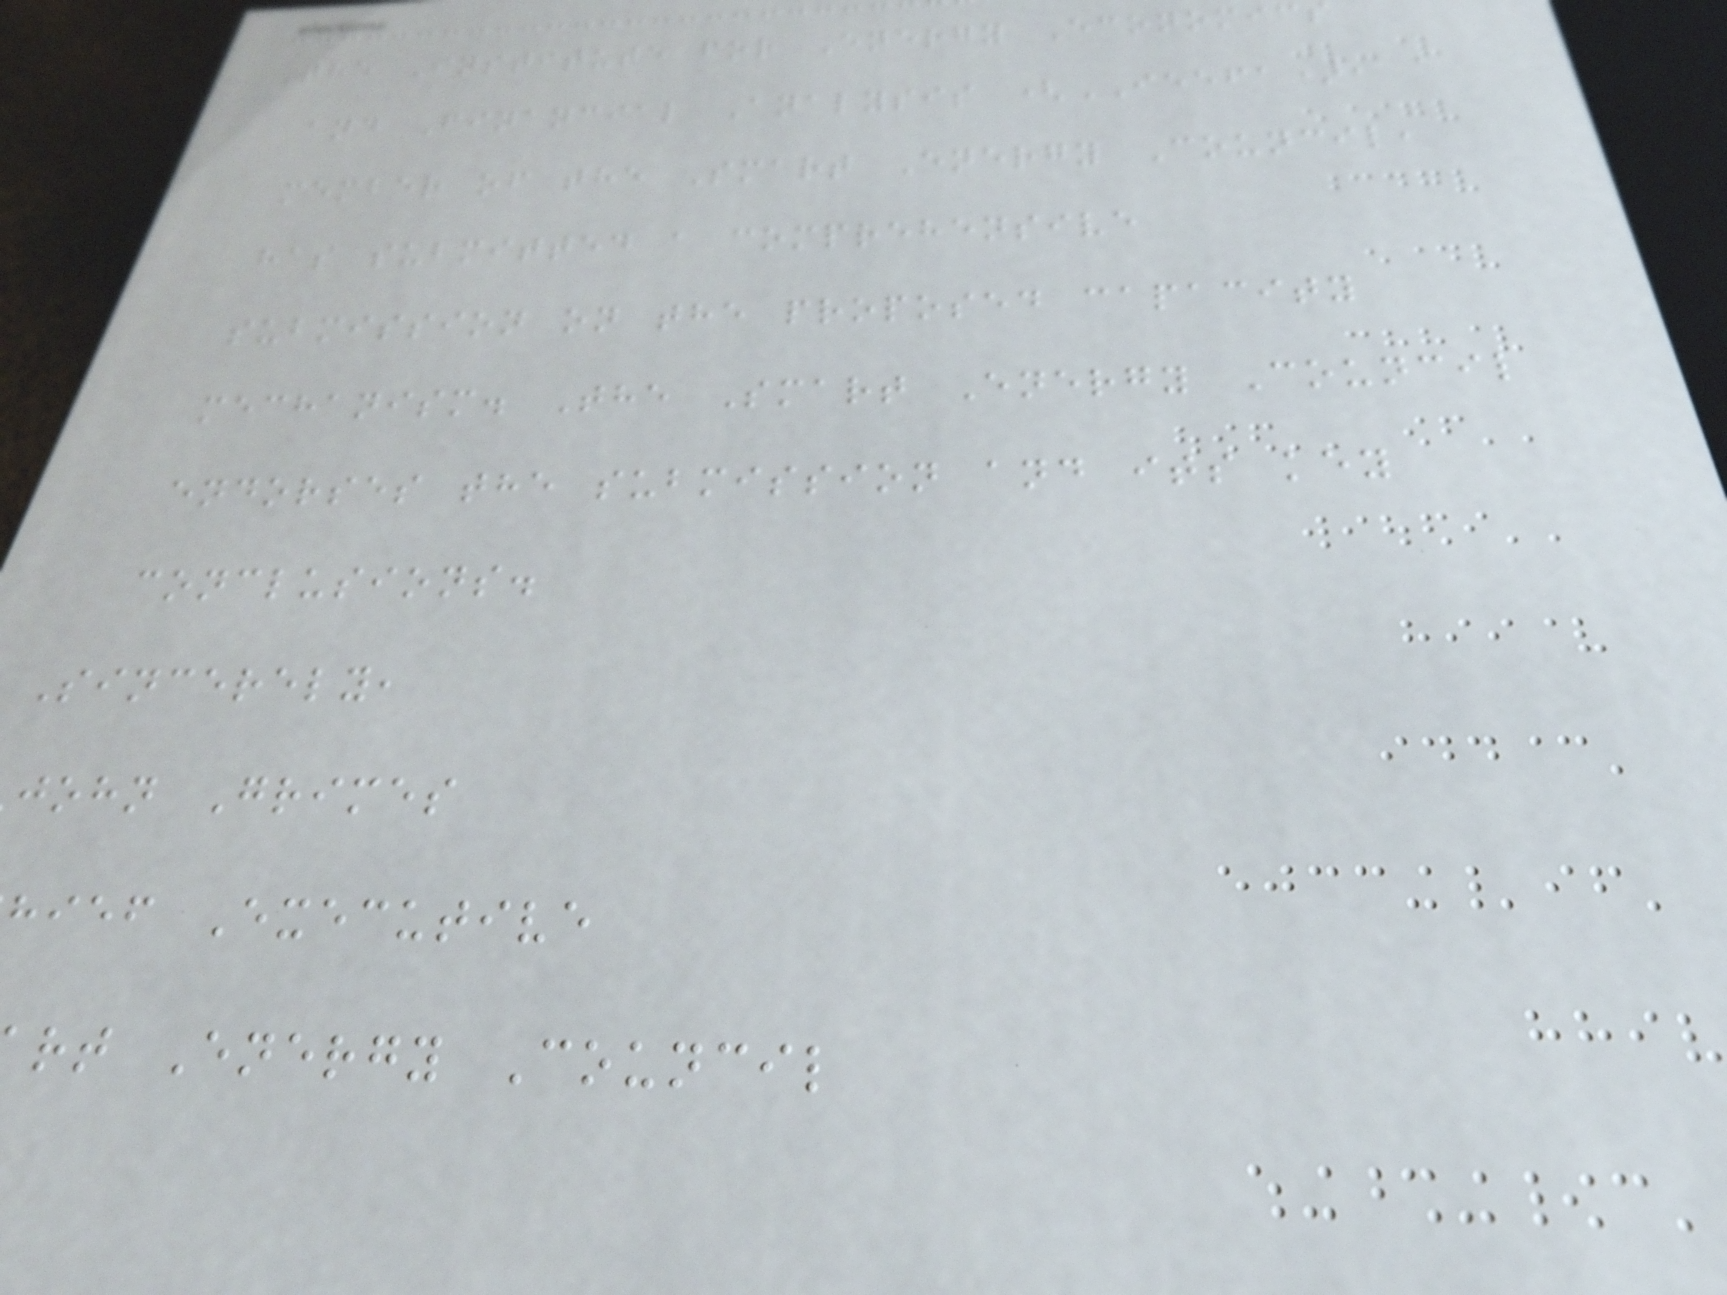The Institute for Energy Economic
and Financial Analysis (IEEFA), a
member of the Smart Energy Council,
has submitted a comprehensive
submission on the proposed capacity
mechanism. The Smart Energy Council
endorses the submission and its key
conclusions.
Sincerely,
john Grimes
hief Executive
rt Energy Council
